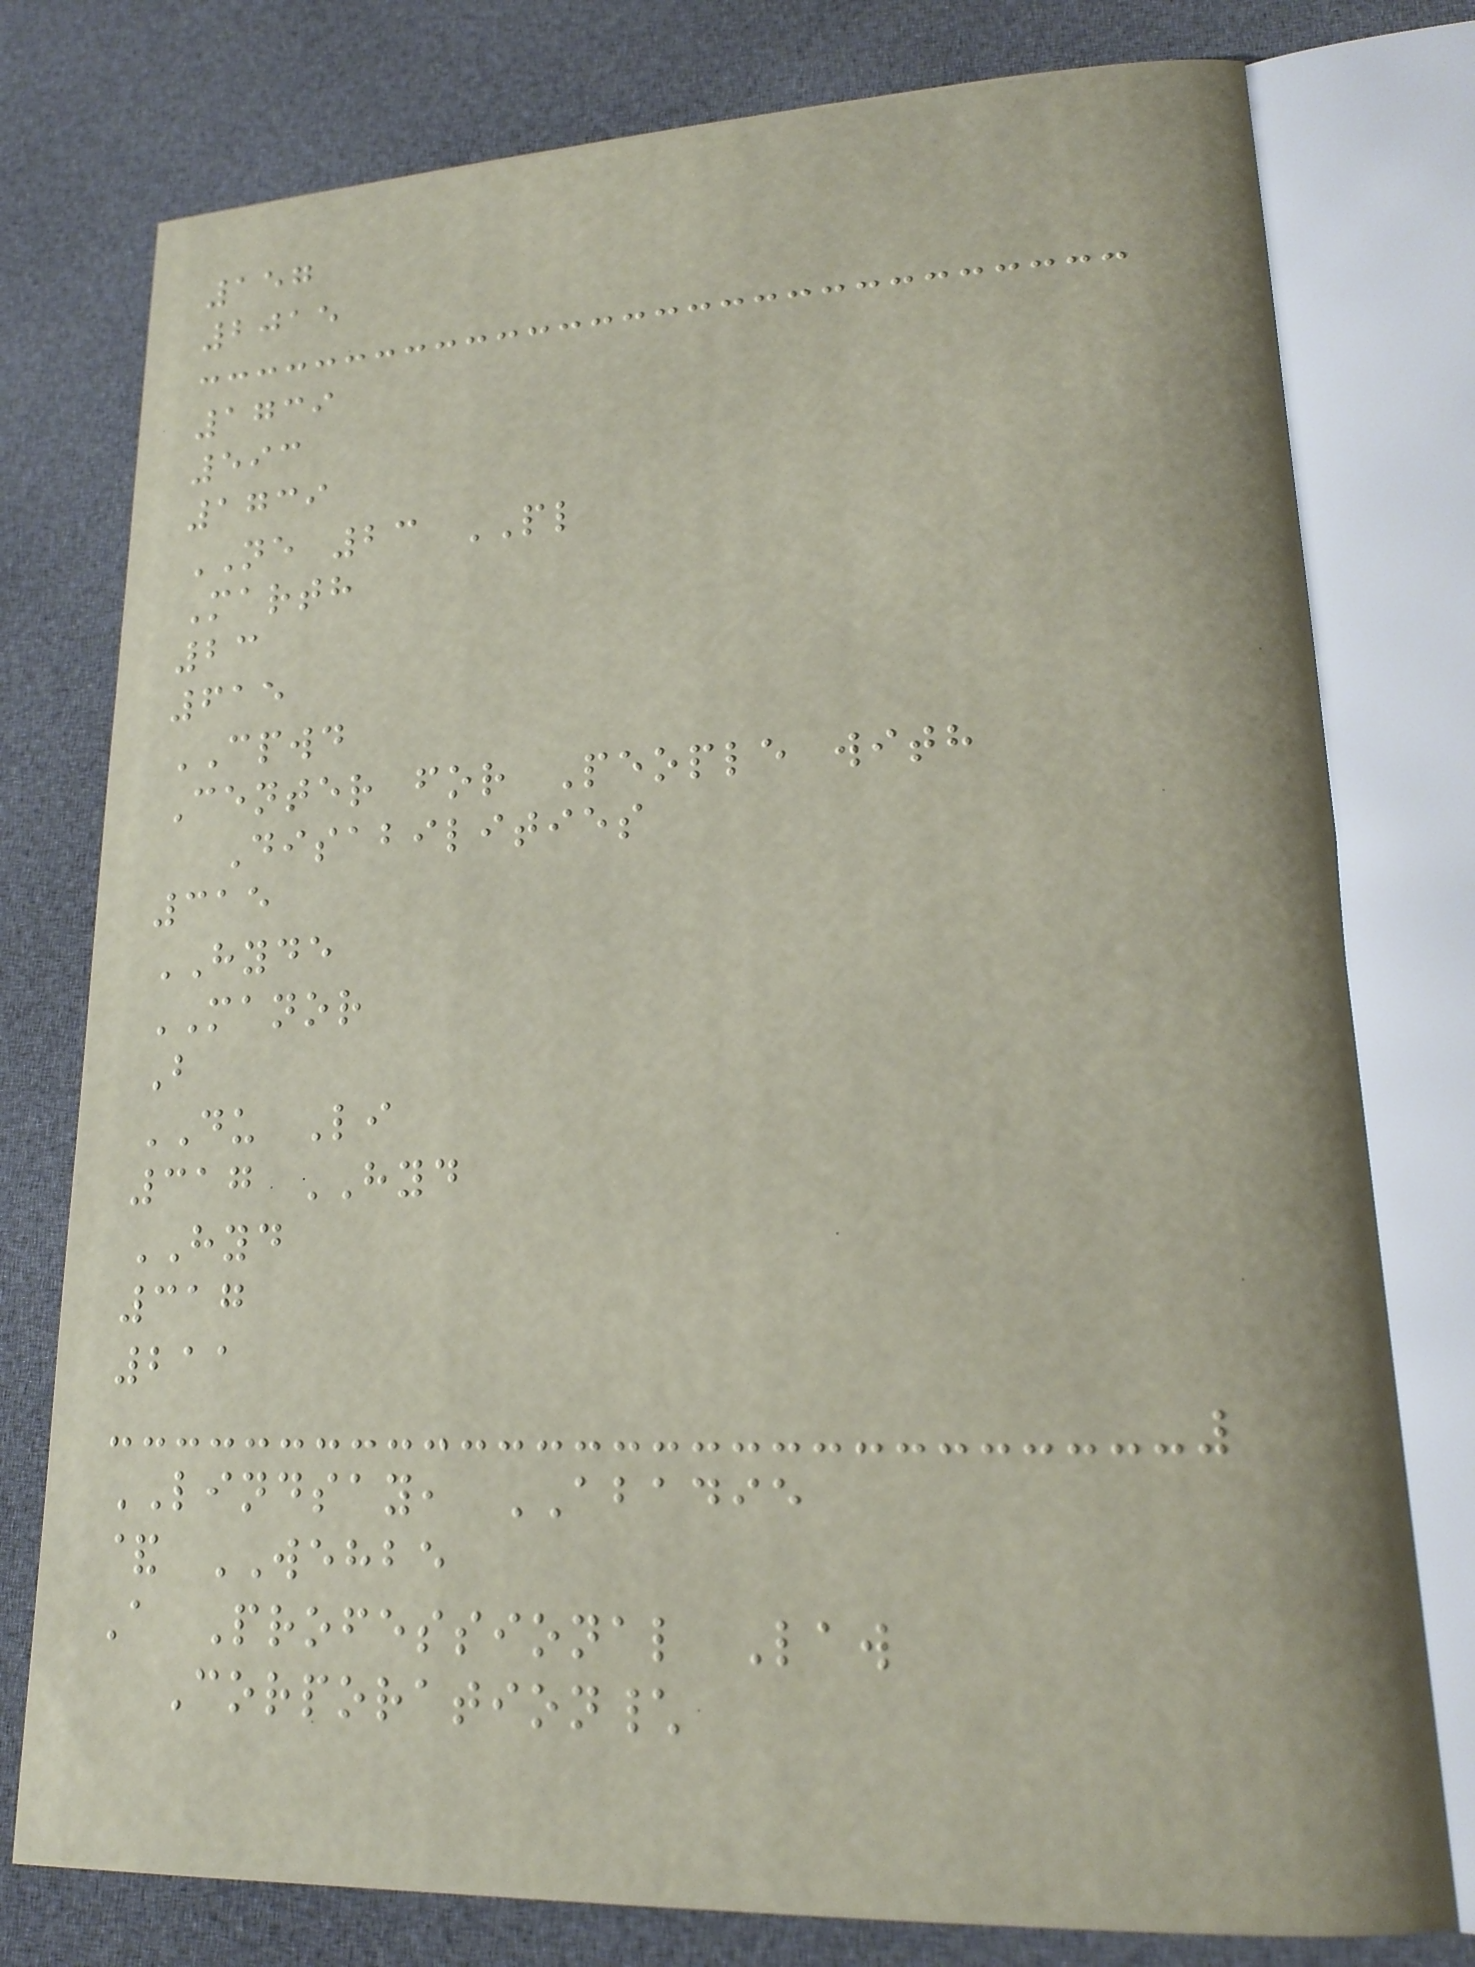157
2015
1739
593
1739
NE 23 PL
Marth
23
615
CPWD
Center for People with
Disabilities
315
HYDE
MANOR
B
DU Li
317 HYD
HYD
317
211
LINDSAY, ABADIE
& WEHBE
A Professional Law
Corporation\
